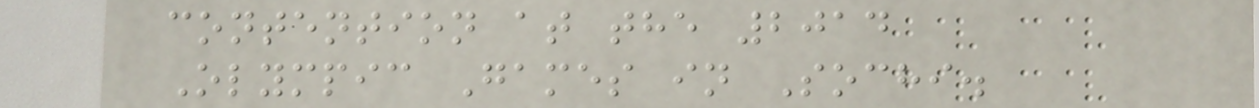contention at the 2014
Olympic Games in Sochi.
